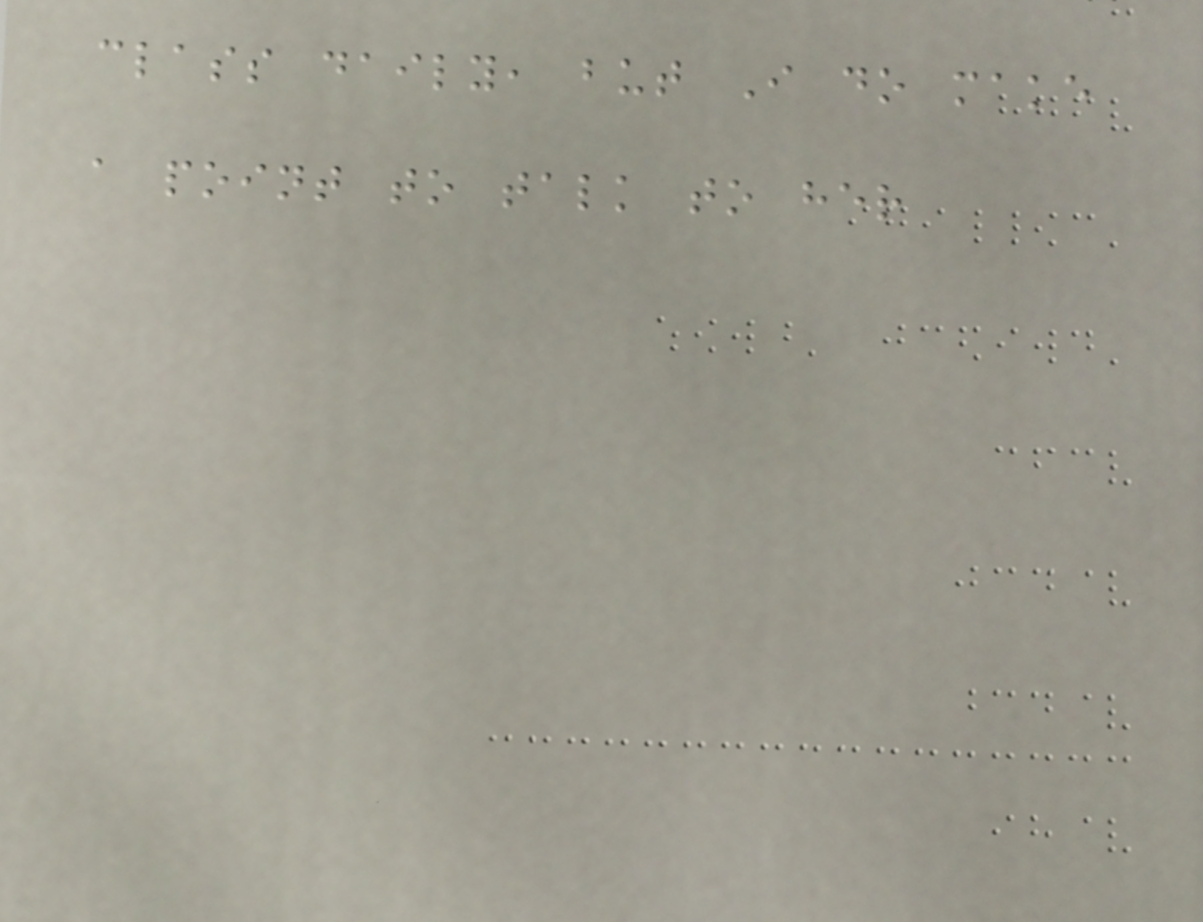class daily, but I do make
a point to talk to her
